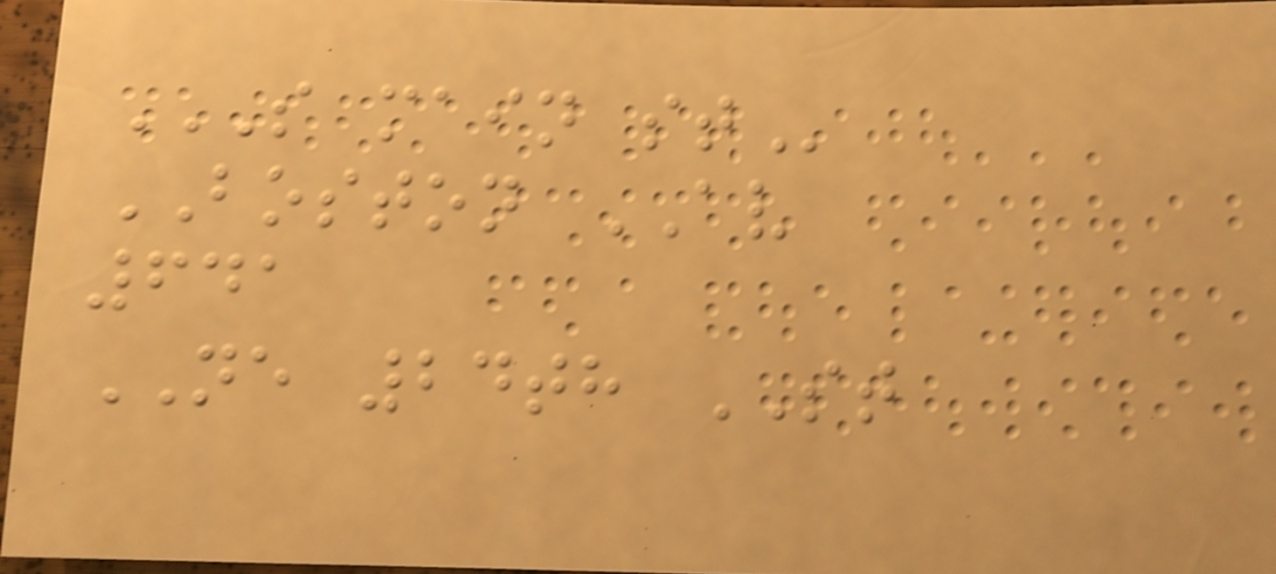S MAIN ST
BOSTON AV
641
NE 24th ST
